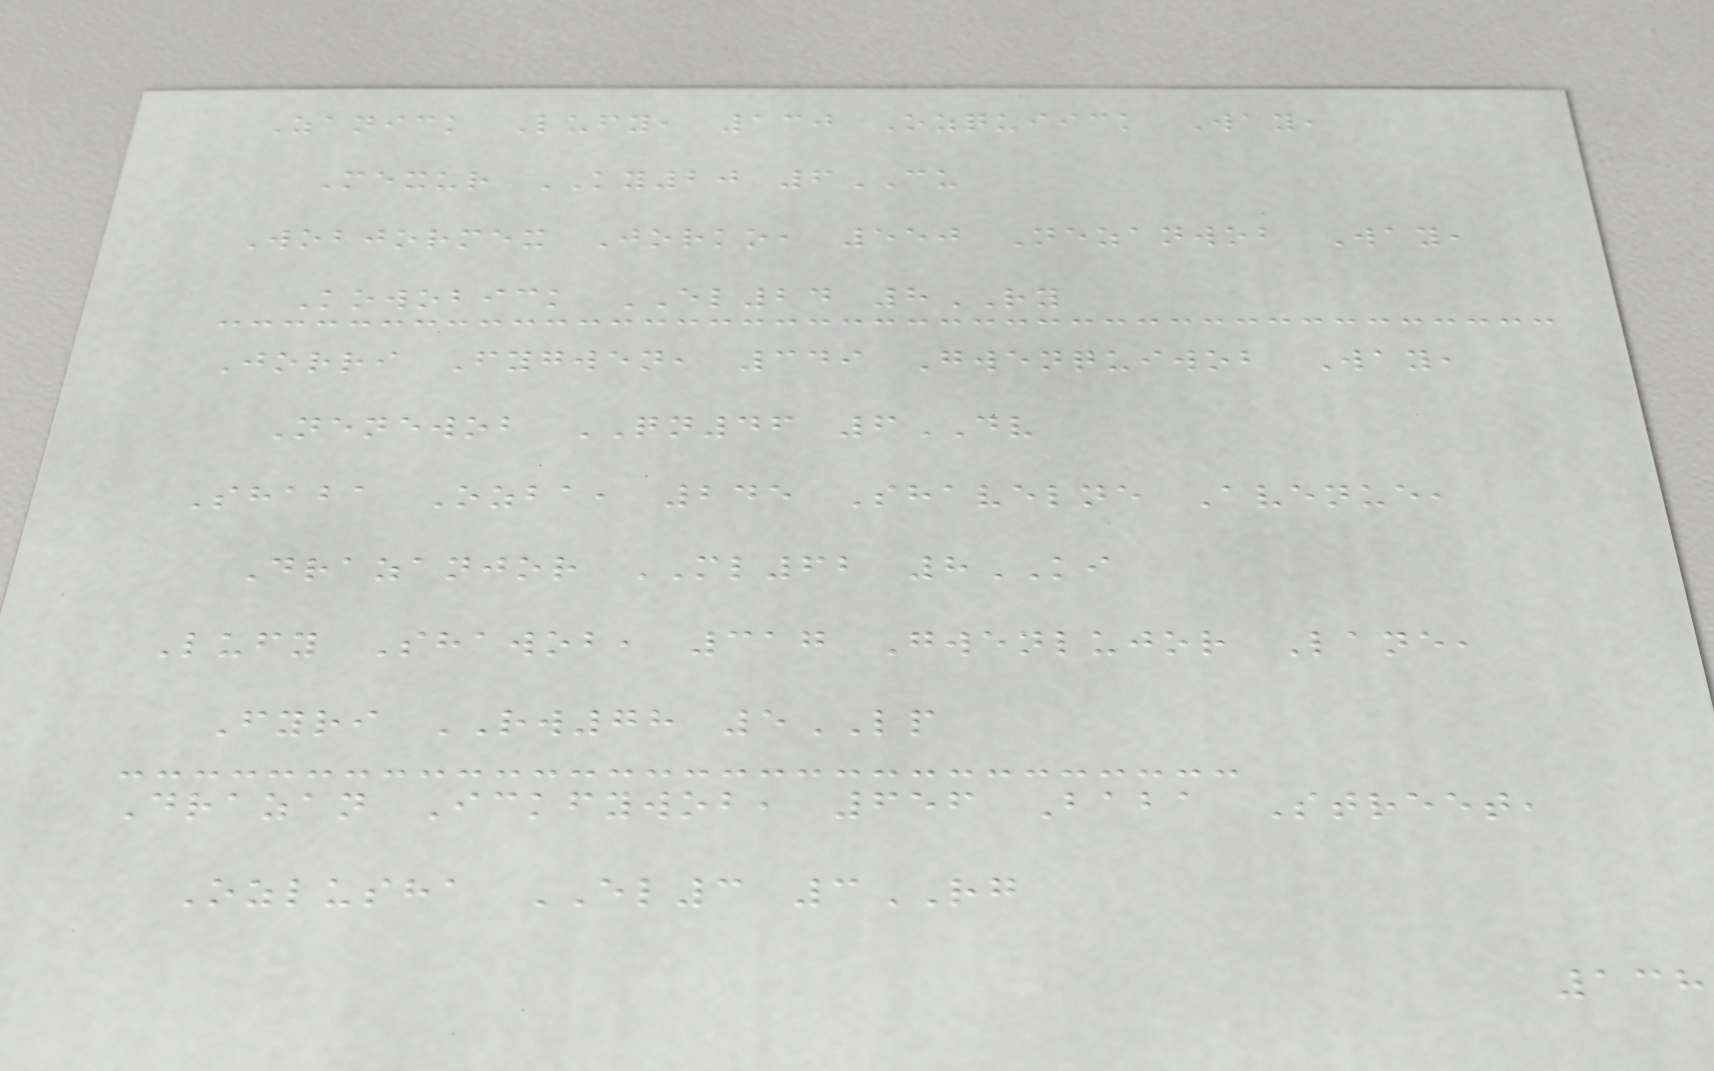Zanick Lufy, 130 Ozquiick Way,
Mexur KY20 6CU
Wobjormex Jorko, 550 Nezanwob Way,
Kowobick EL24 8RY
Jorri Fygwen, 349 Gwenquiwob Way,
Nenewob QN46 6DV
Shaba Ozba, 245 Shavelne Avenue,
Drazanjor ML62 8KI
Lufy Shawob, 317 Gwenlujor Lane,
Fyri RW78 5LP
Drazan Ickfywob, 656 Baba Street,
Ozlusha EL3 3RG
138
